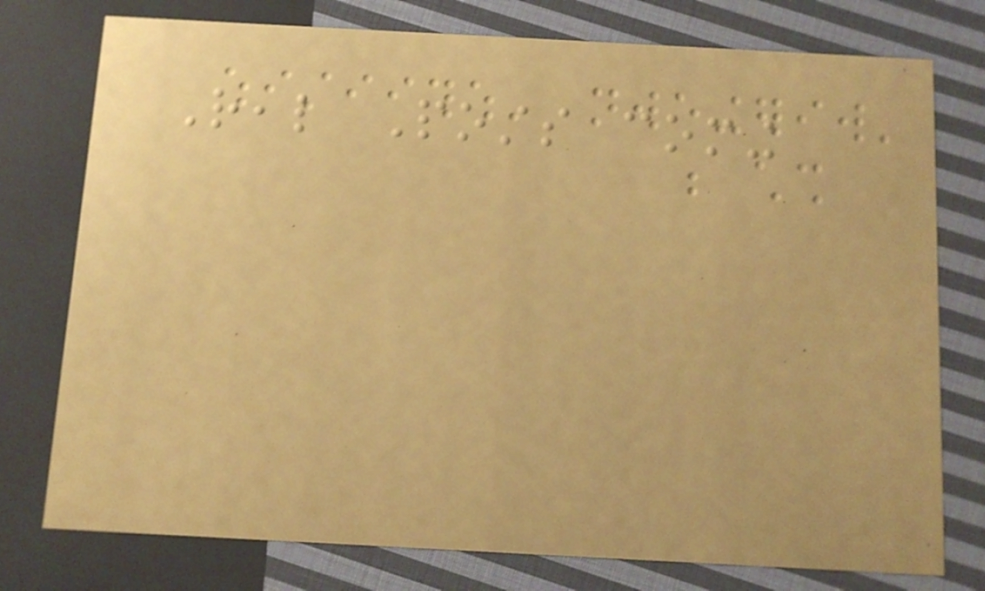Real Posts coming
